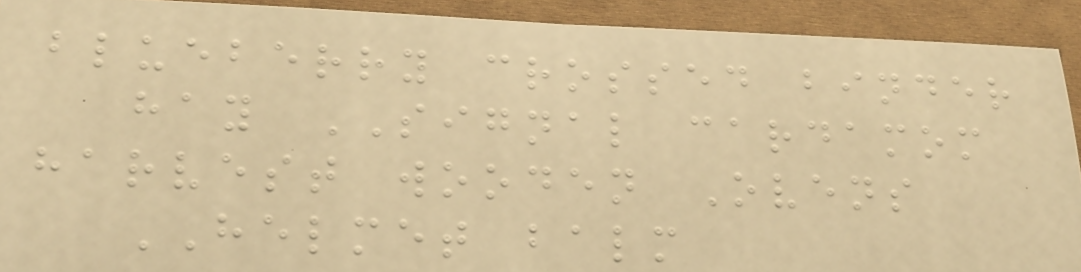blueberry crossed binder
hay SIGNAL cardamom
harvest wooden Ovens
HELMET balm
